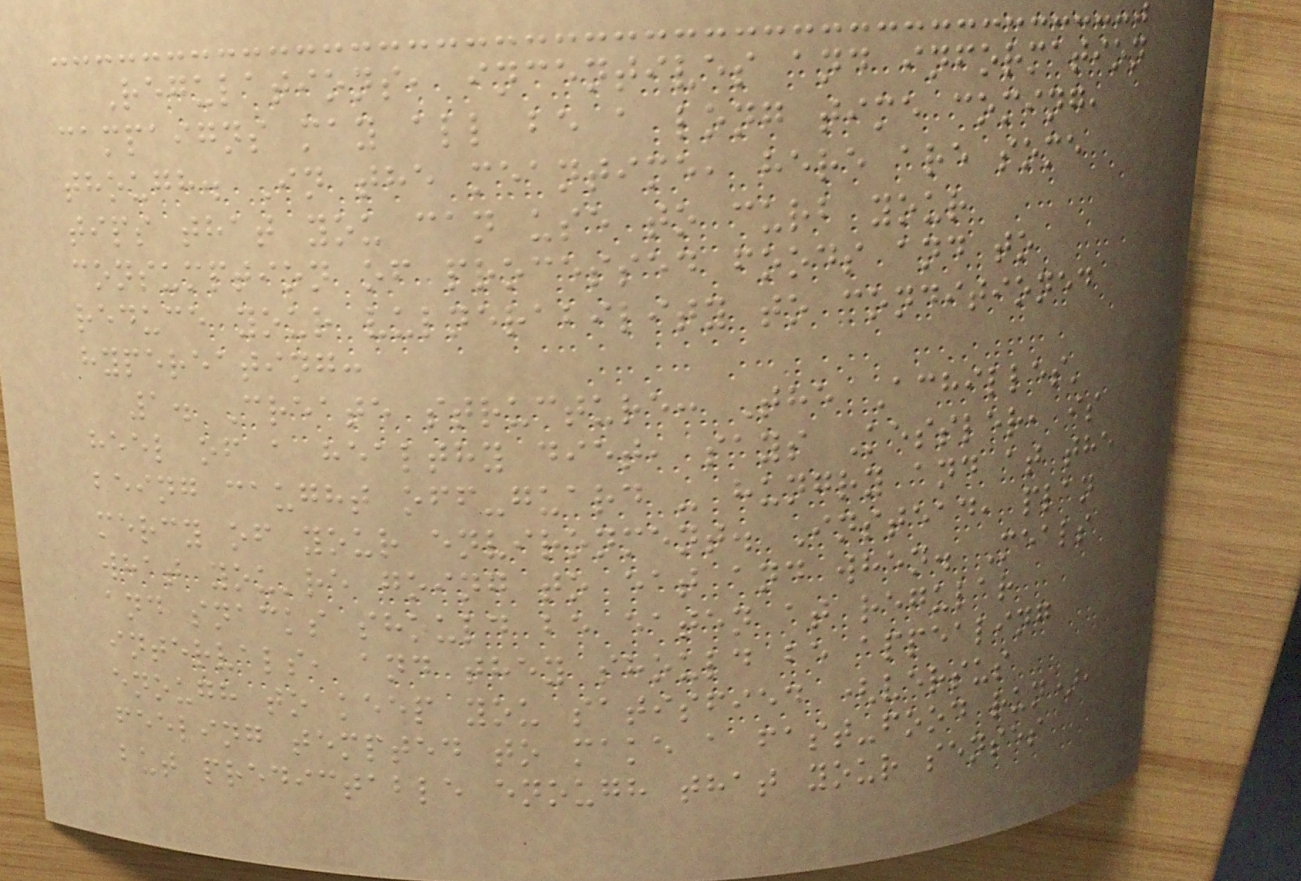Regulations, incentives and information
campaigns may all be a long time coming,
though. In the meantime, here are some
tips that you can use to curb your
consumption of processed foods and to
reduce your vulnerability to conditioned
hypereating:
1. Create structure: The Achilles'
heel of a healthy diet, says Kessler, is
being caught off-guard - hungry and at the
mercy of your environment. Instead, plan
what you're going to eat and when. Meals
and snacks should be eaten at regular
intervals, and they should be appealing
enough to keep you satisfied (versus
feeling tempted to make a fast-food run),
but predictable enough that your senses
